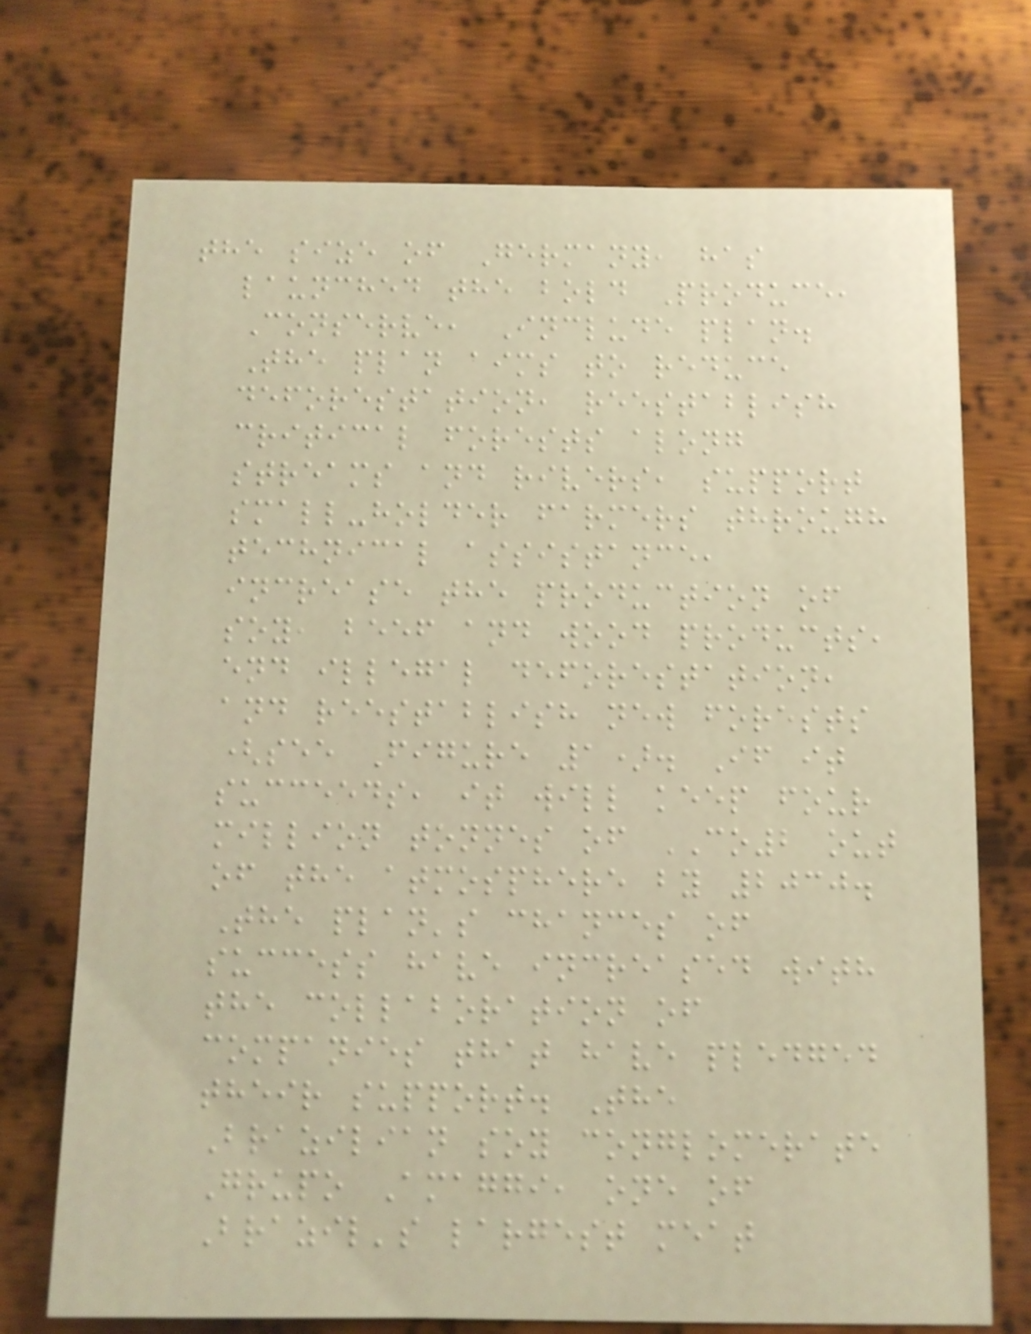the size of Germany, has
launched the bold Produce,
Conserve, Include plan.
The plan aims to reduce
deforestation, reestablish
critical forests along
streams and rivers, support
small-holder farmers through
technical assistance,
increase the production of
soy, beef and wood products,
end illegal deforestation,
and reestablish new forests
(see Figure 1). If it
succeeds, it will keep four
million tonnes of CO2 out
of the atmosphere by 2030.
The plan's chances of
success have increased with
the collaboration of
companies that have pledged
their support. The
Brazilian soy conglomerate
Grupo Amaggi, one of
Brazil's largest meat
